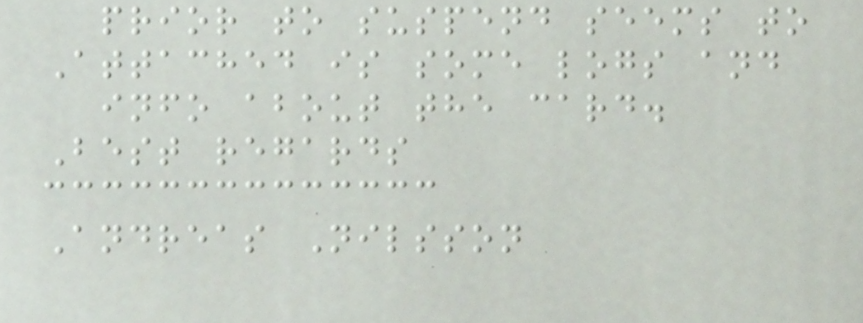prior to suspend seems to
Attached is some logs and
info about the card.
Best regards
Andreas Nilsson
